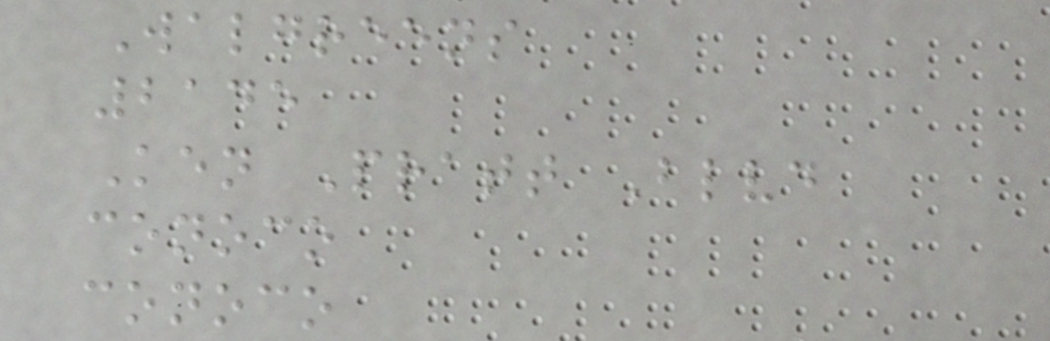Walgreens
2145
Ken Pratt Blvd
conoco
conoco
